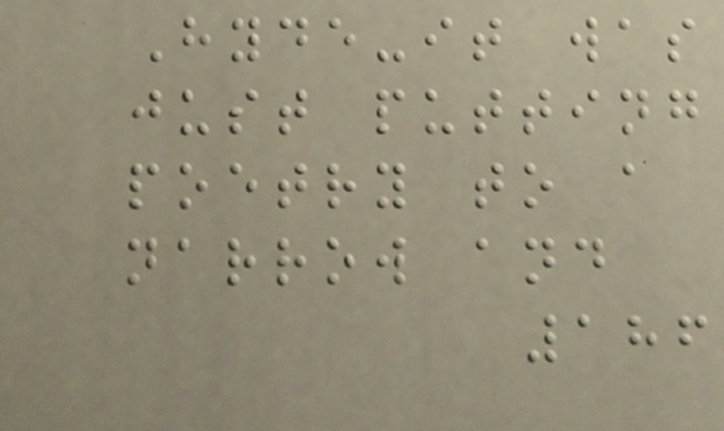Hyde-it was
just putting
poetry to a
narrow and
186
